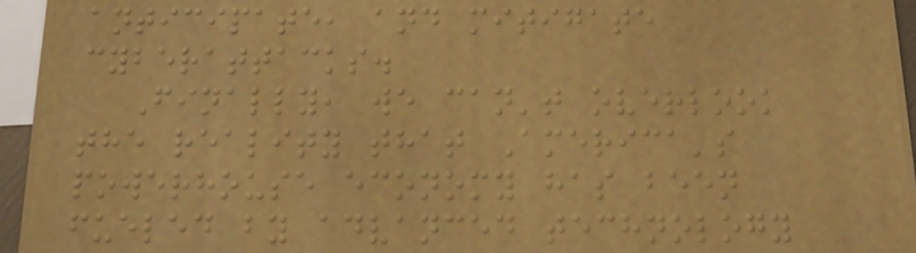anticipate, and mitigate
cyberattacks.
Finally, we can't overlook
the reality that America's
powerhouse economy has been
fueled by advanced technology
